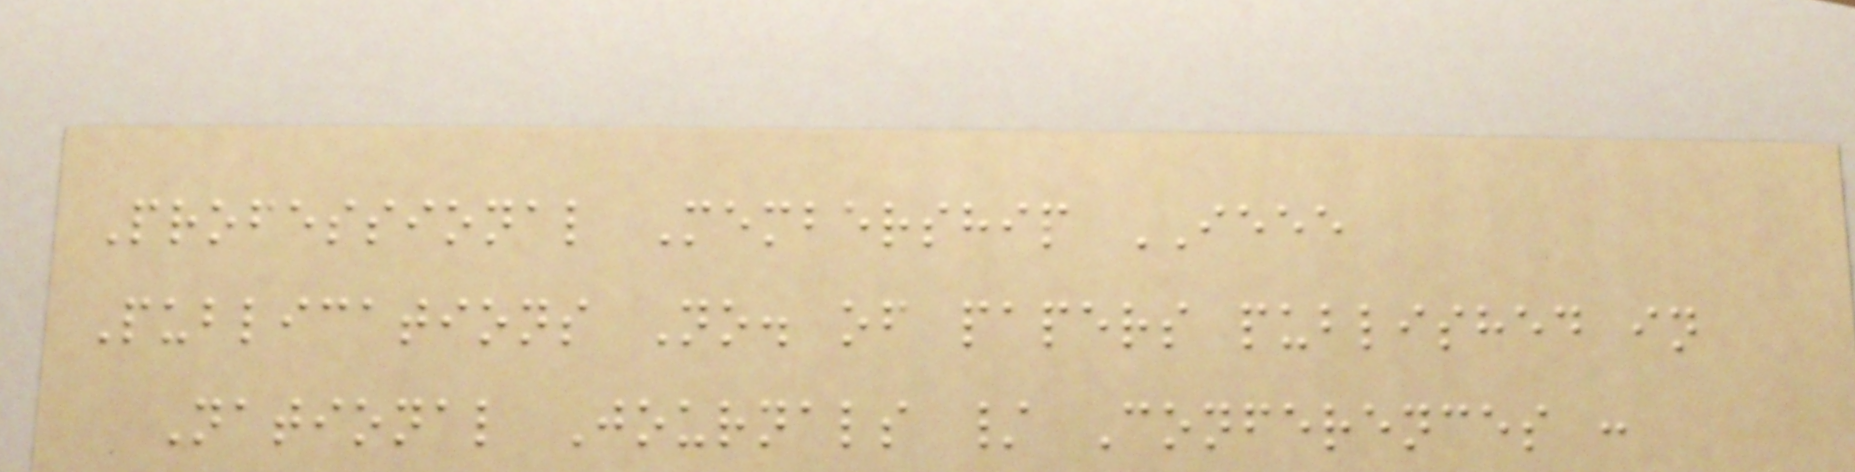Professional Membership IEEE
Publications No. of papers published in
National Journals / Conferences :
